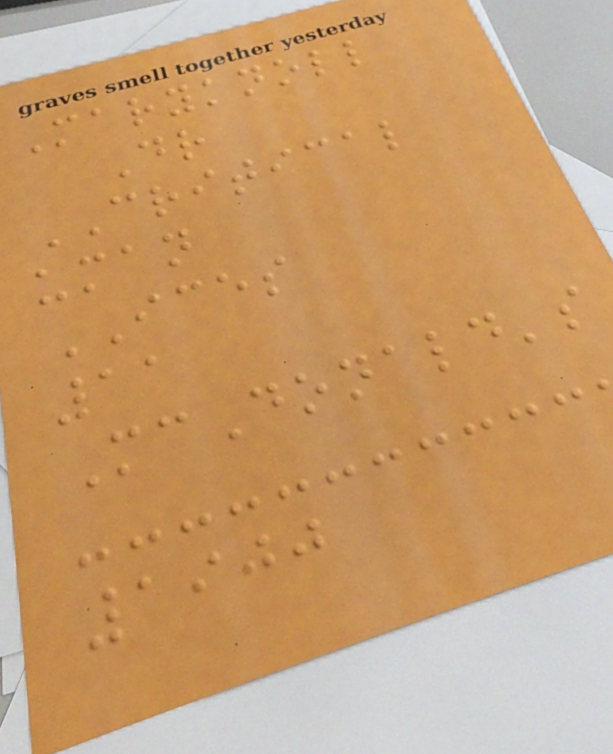Maryknoll
Dr
CRITICAL
uman
ICES
11
McDonald's
1900
